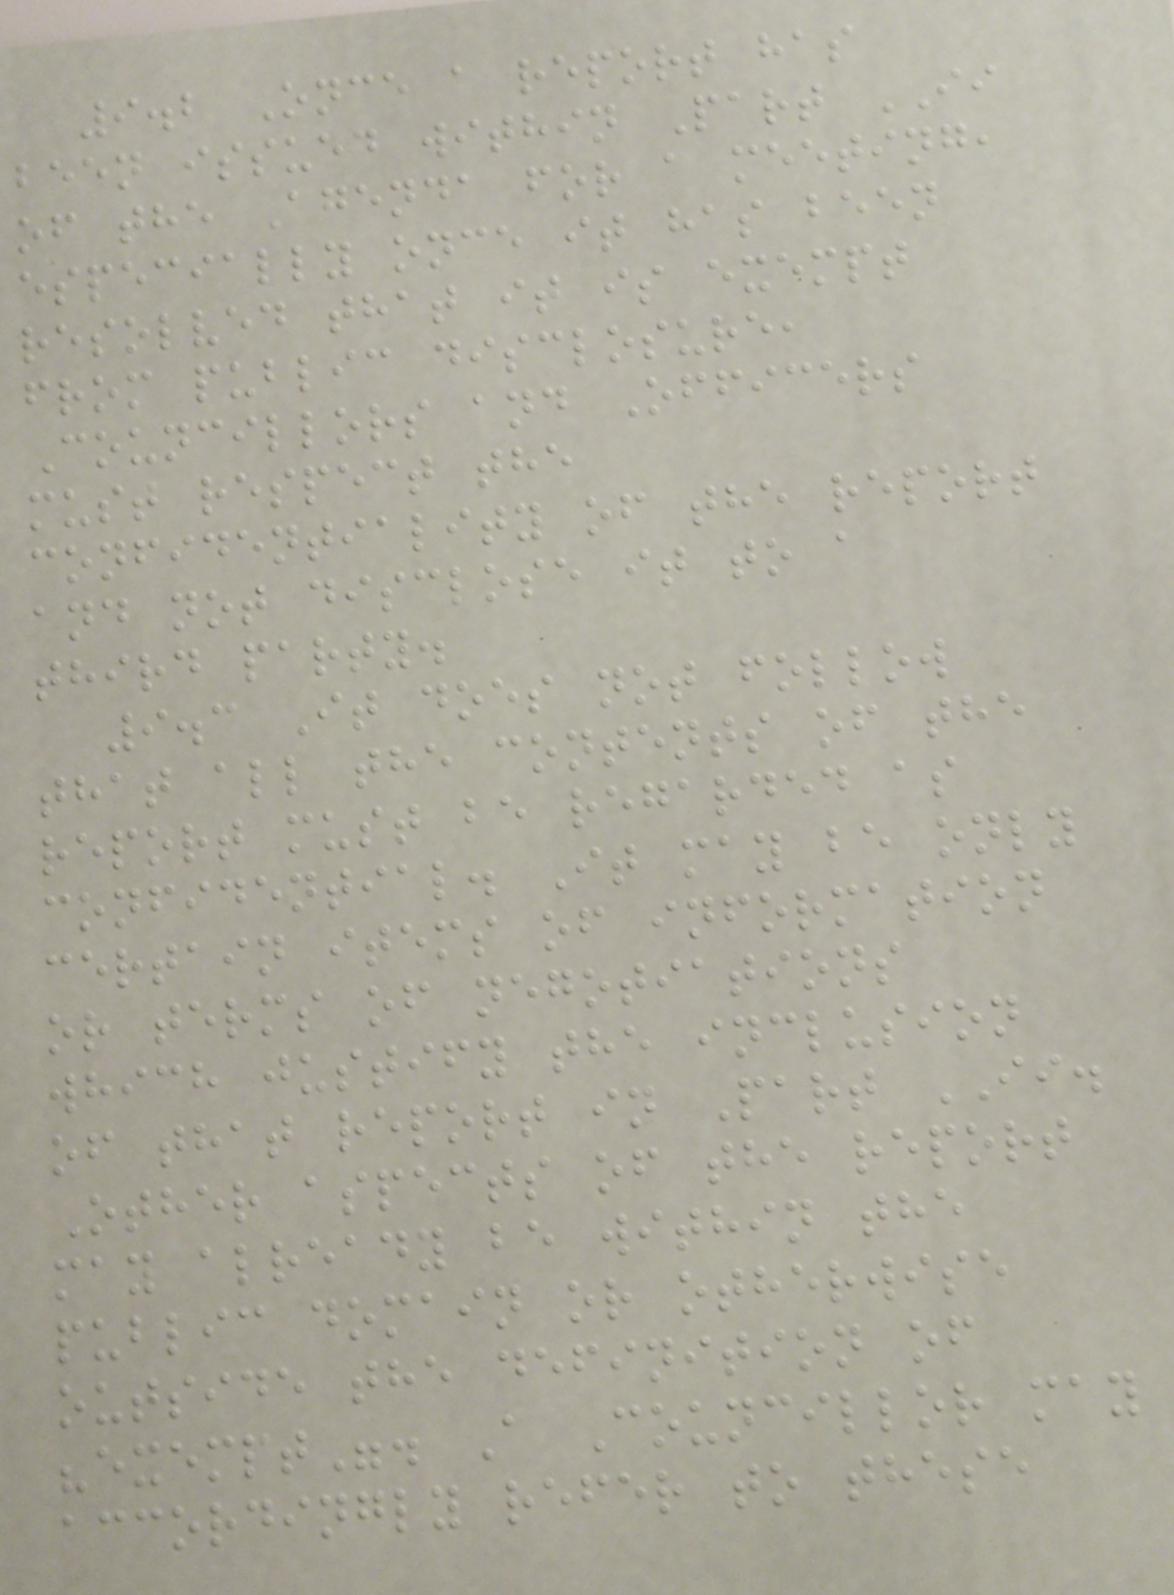9.2 Once a report has
been issued within Part II
of the Agenda for a meeting,
especially once it has been
resolved that it is exempt
from public disclosure,
Councillors and Officers
must respect the
confidentiality of the report
and not disclose it to a
third party.
9.3 It does not follow
that all the contents of the
report must be regarded as
confidential. It may be only
certain items of information
or terms of negotiations
which justify the inclusion
of that report in Part II.
Other aspects of the report
may already be within the
public domain or otherwise
outside the definition of
"exempt". A Councillor may
accordingly refer to these
